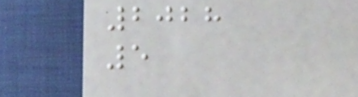2028
5
